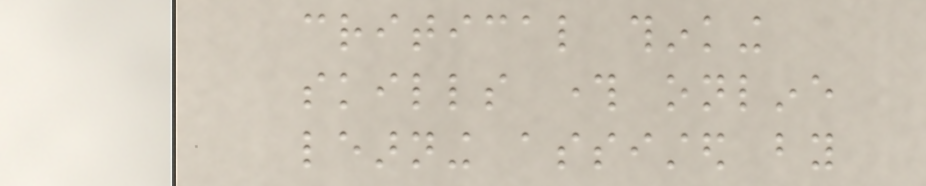critical thinking
skills through online
learning assisted by
